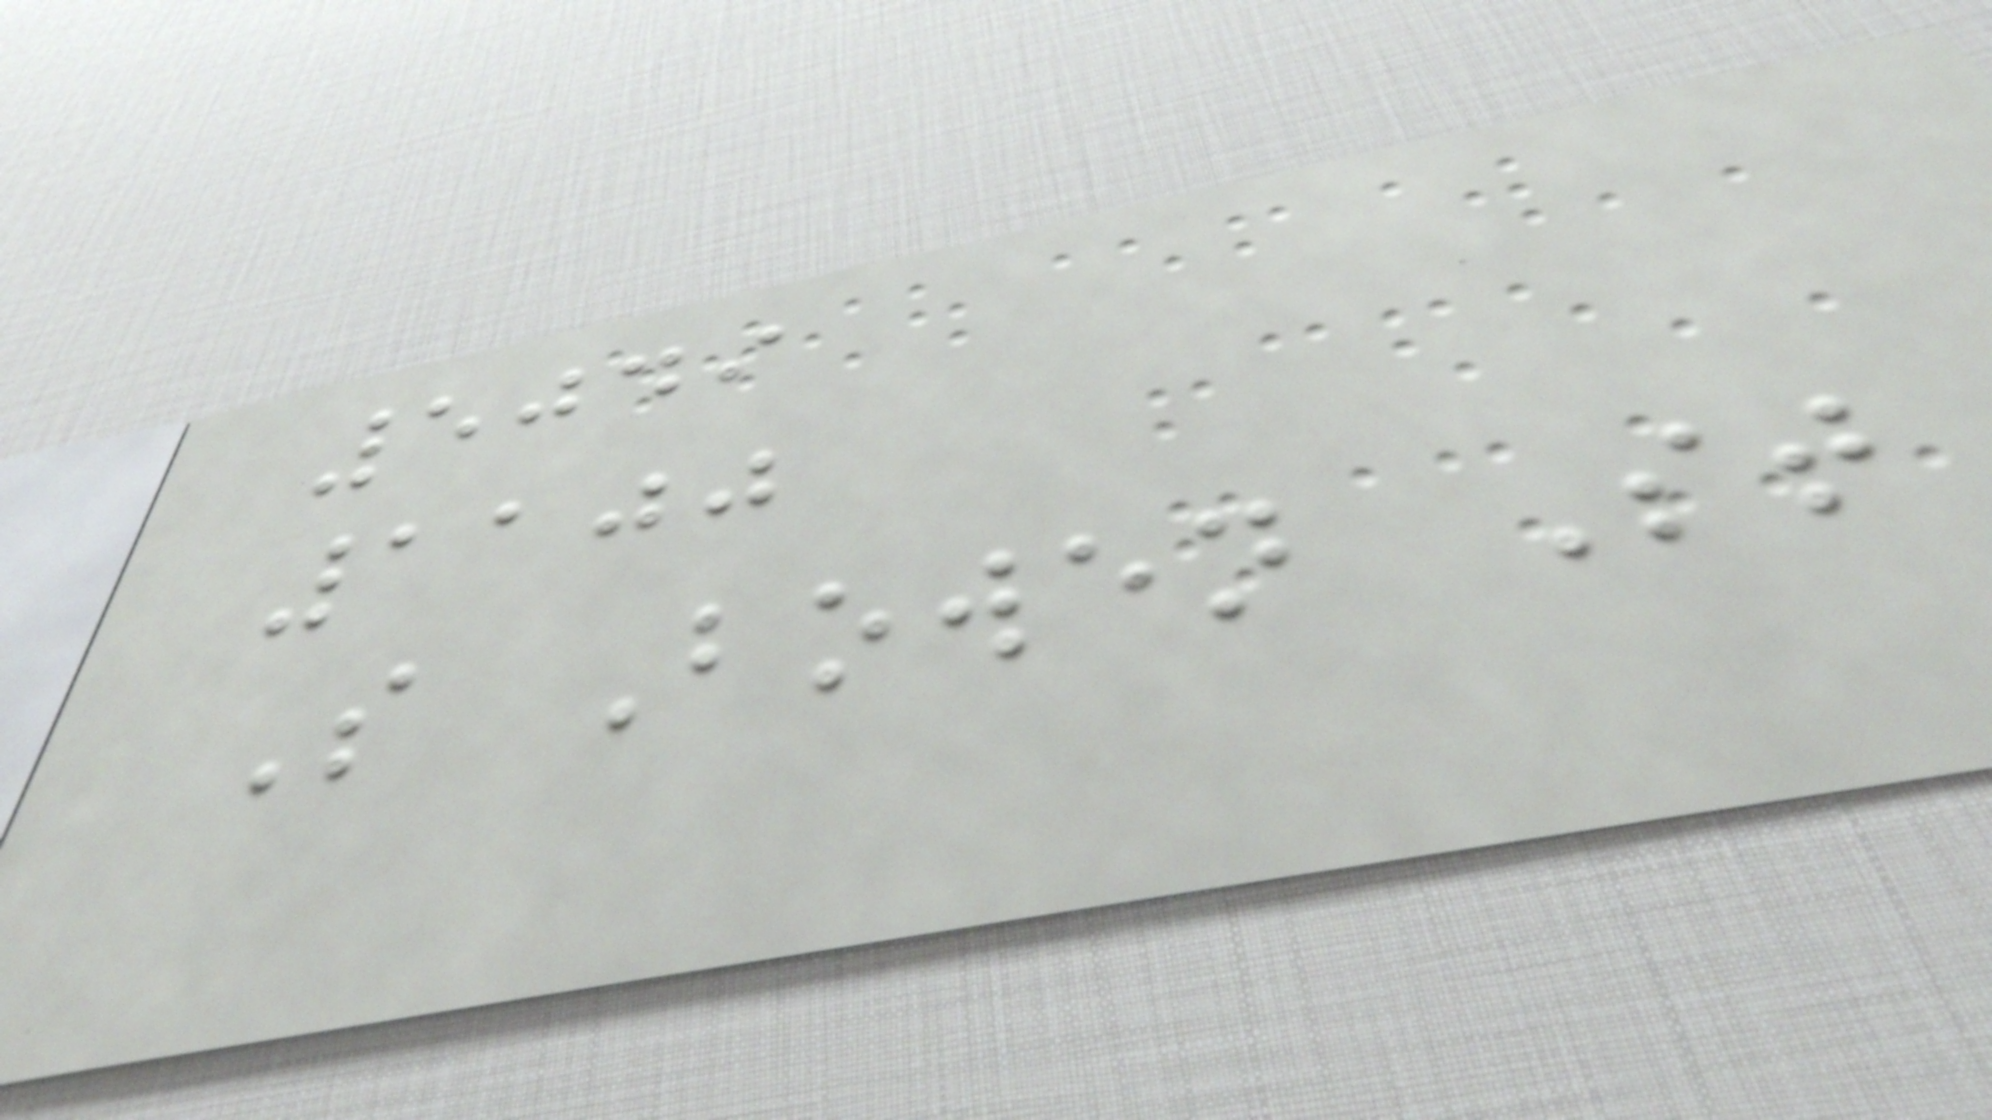5049
1100
S Bowen St
